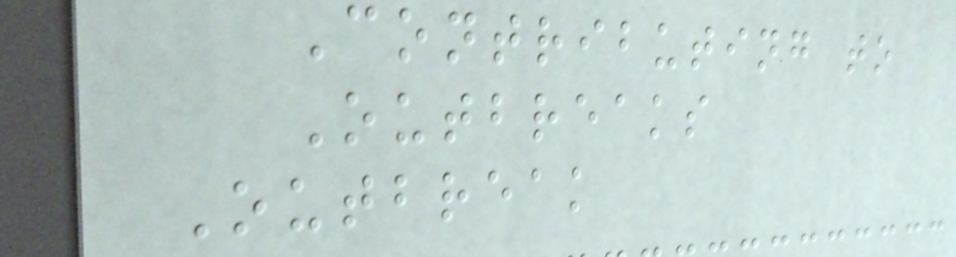Contributing to
Outbreaks
Outbreak
